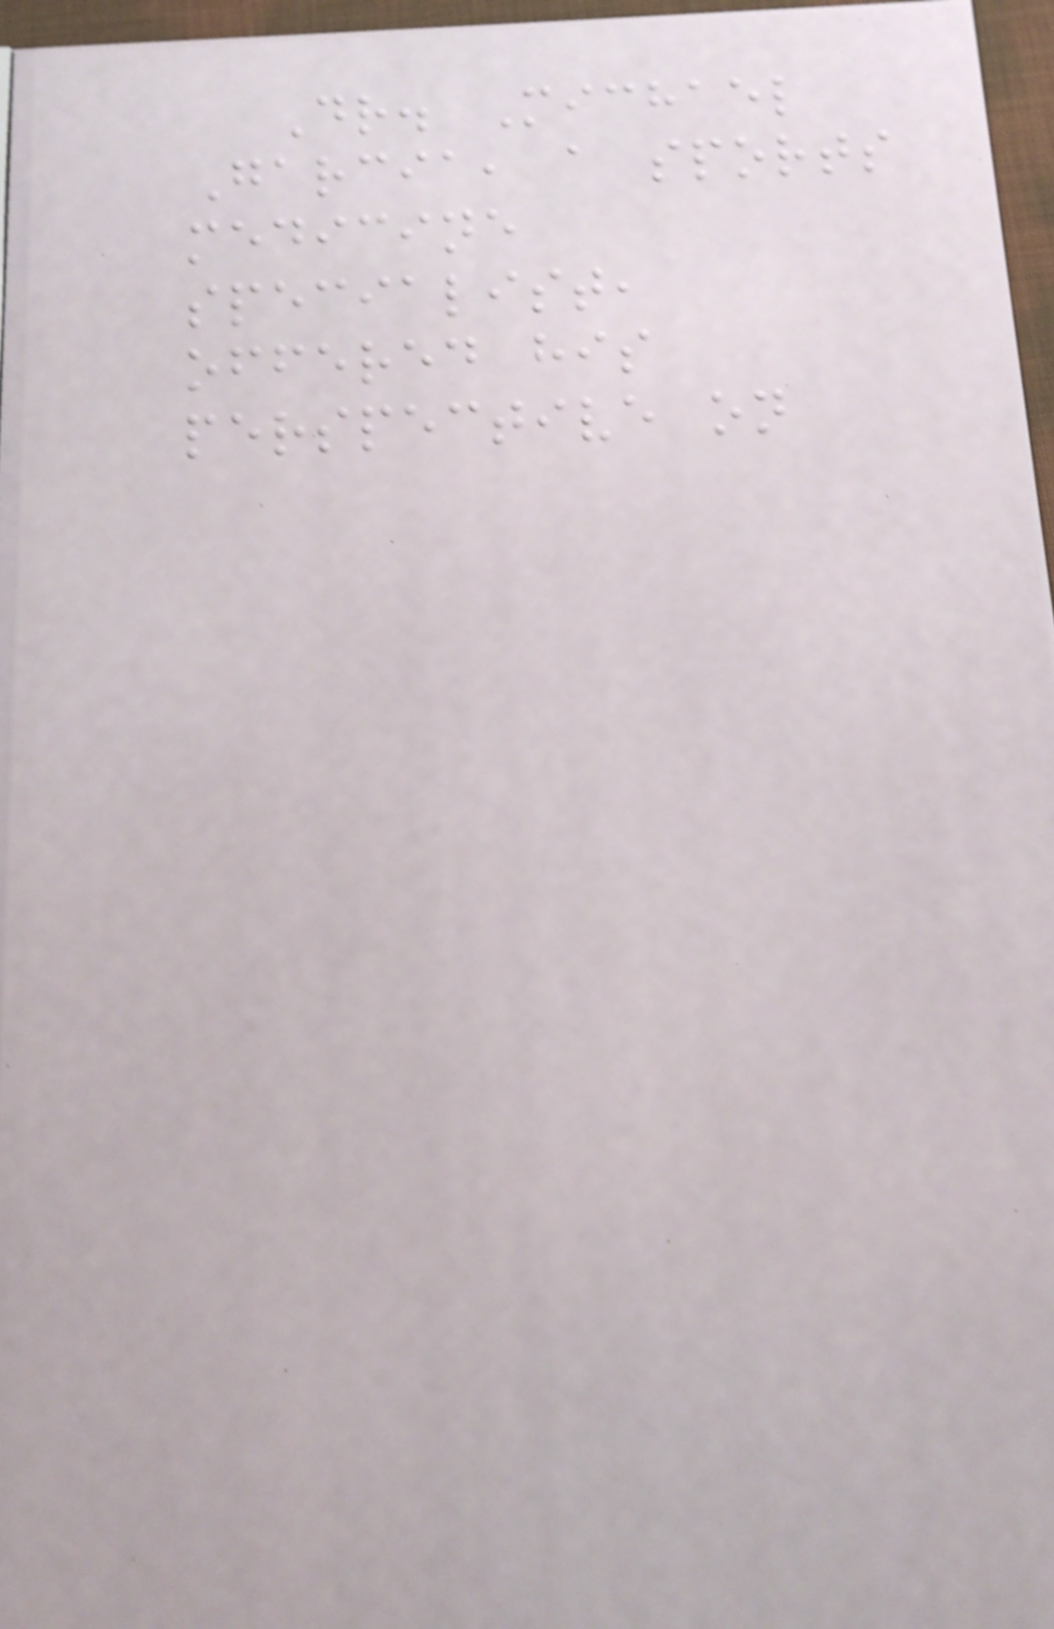Dr. Michael
Garcia, a sports
medicine
specialist,
offered his
perspective on
